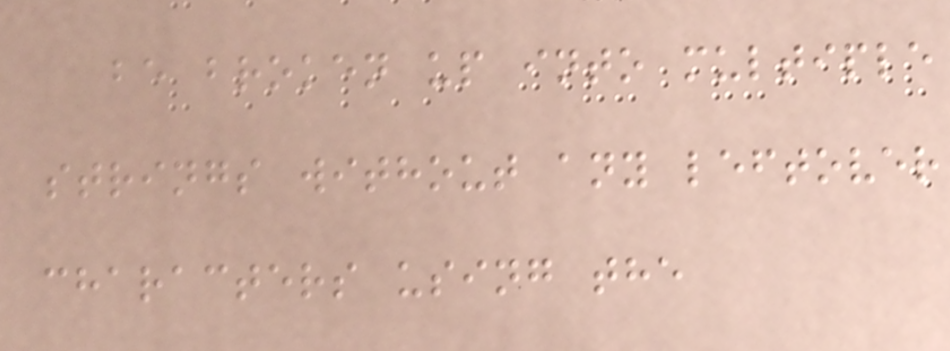be broken up into multiple
strings without any leftover
characters using the
